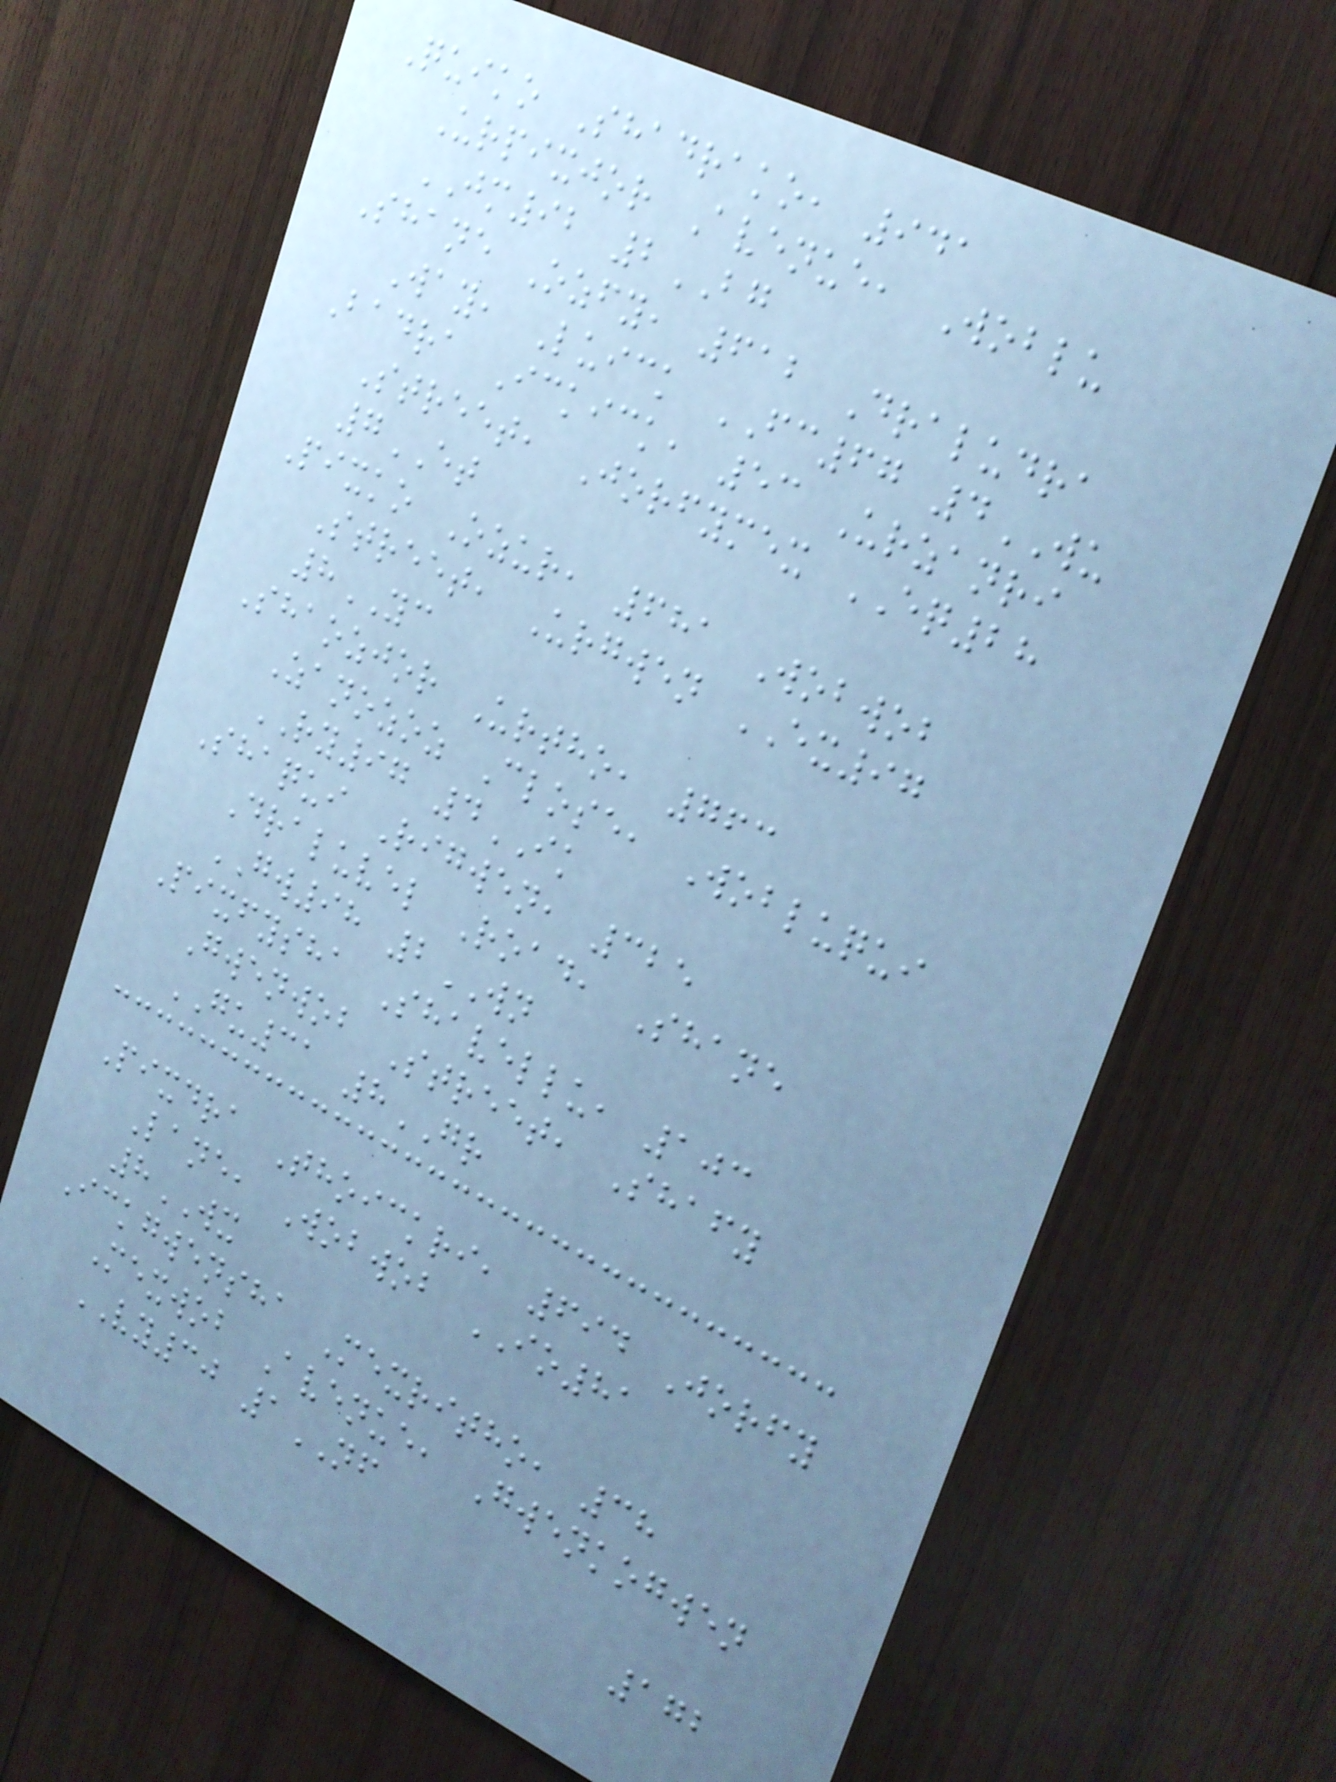Quiko Shadrako, 941
Urpixjor Avenue, Woblu
JM92 2BG
Shane Ozfy, 612 Draludra
Way, Luick FC67 4WU
Badra Ickick, 53 Urzanri
Street, Jorfymex EQ28
7ET
Pixko Ozur, 681 Wobwob
Street, Urgwen EX97
8YC
Shaozjor Urtho, 763
Zanozoz Close, Wobluqui
RY97 4IK
Shaqui Rigwen, 325
Draluvel Road, Shane
GW98 2WN
Pixfysha Shavellu, 103
Gwenwob Street, Shafy
GU31 8GR
Pixdra Thoickri, 694 Jorfy
Lane, Wobwob IO81
8WX
Ickgwensha Mexritho, 38
Mexwob Avenue, Gwenkogwen
VY30 1NF
172
